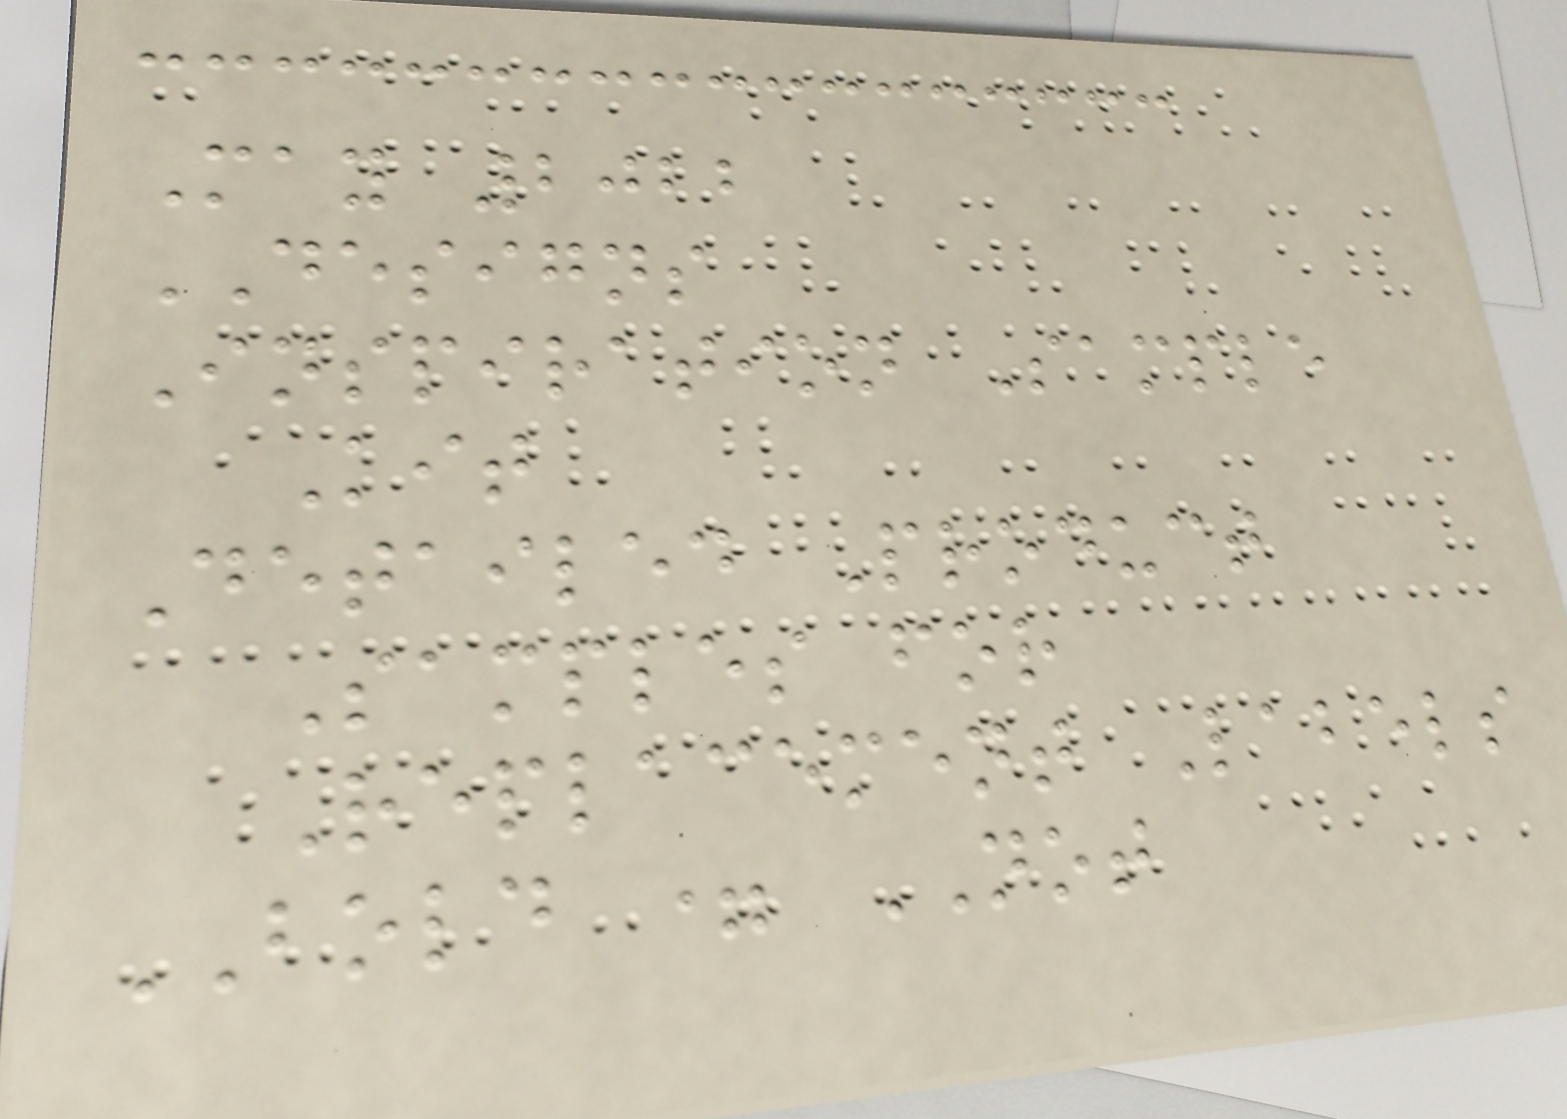May 2022
DESIGNS
Inspiration Sample
Kit
Detailed Product
Samples for
Replacement Labels
BOLD = NOT
